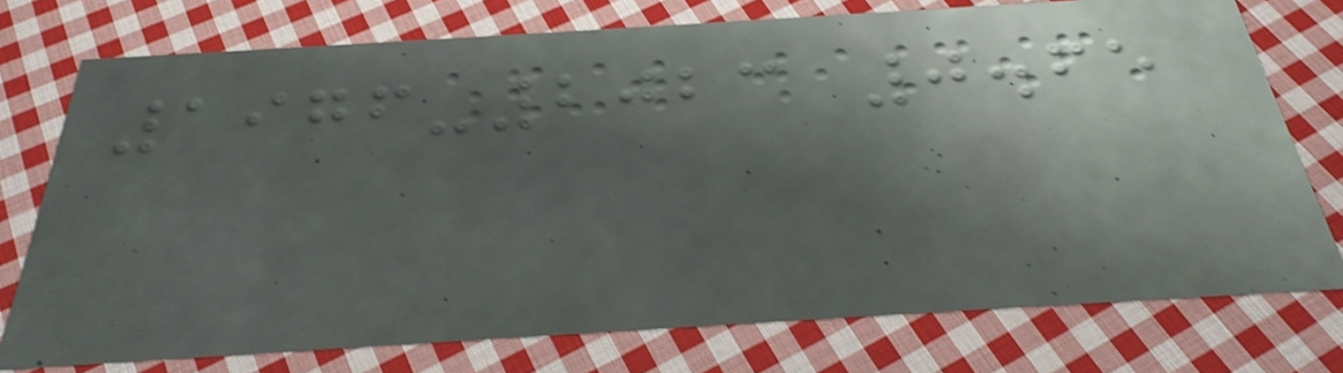1976-2023 0.65
